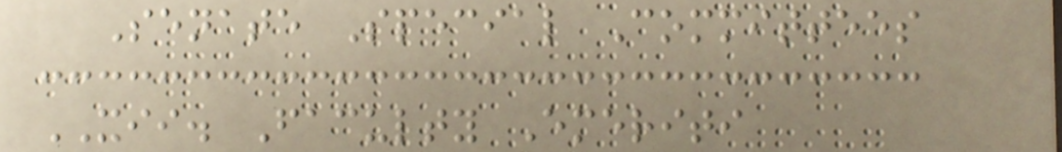Senate Special Committees
XII. Faculty Emeriti
